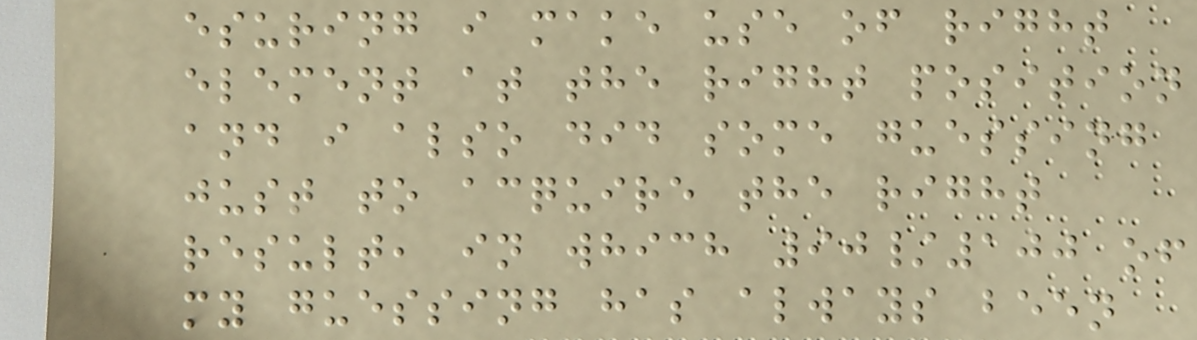esuring i make use of right
element at the right position
and i also did some guessing
just to acquire the right
result, in which 90/100 of
my guessing has always been
